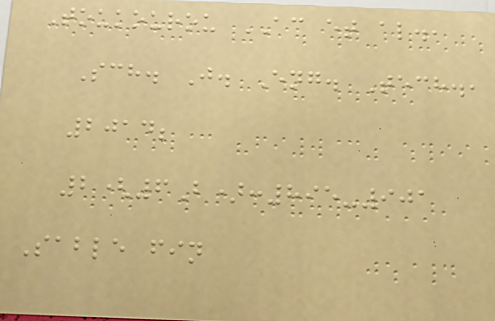Toukourou AC et al.,
Sch. J. Eng. Tech.,
2014;
2(6B):895-901
Sable fin
